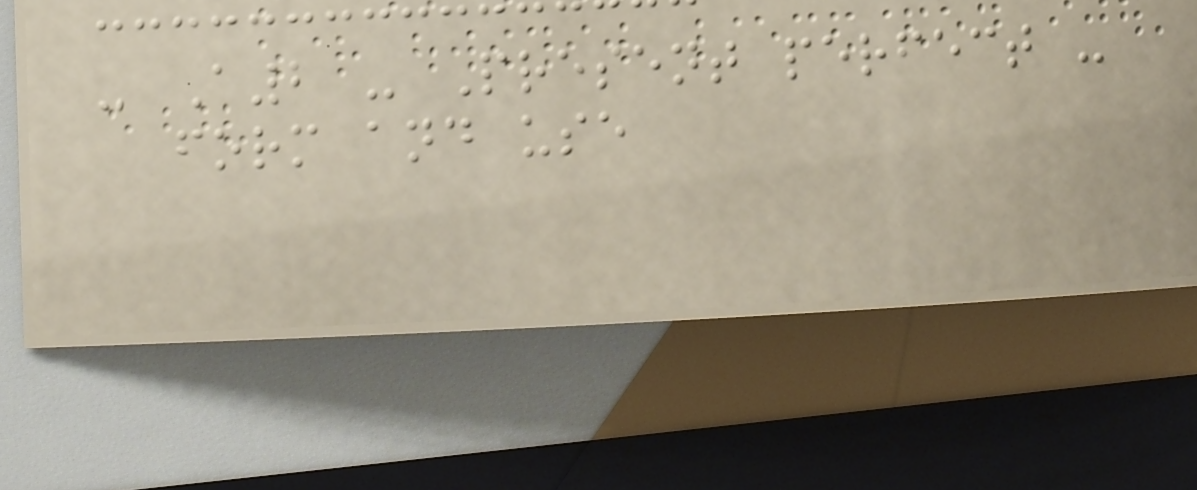- A2 - Present perfect -
form and use
